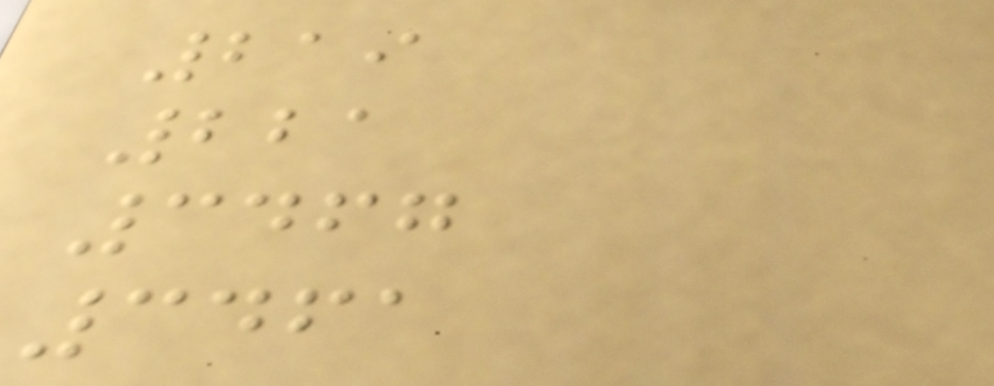219
221
3467
3461
